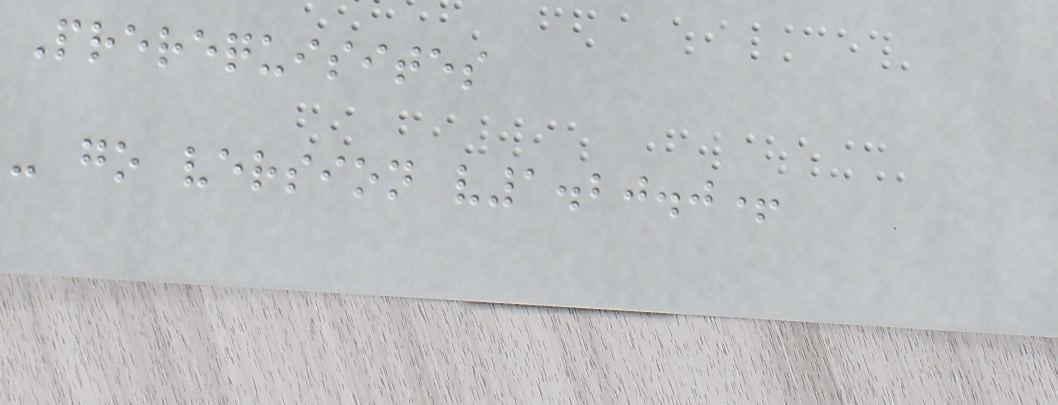Prerequisites
- go version v1.20.0+
